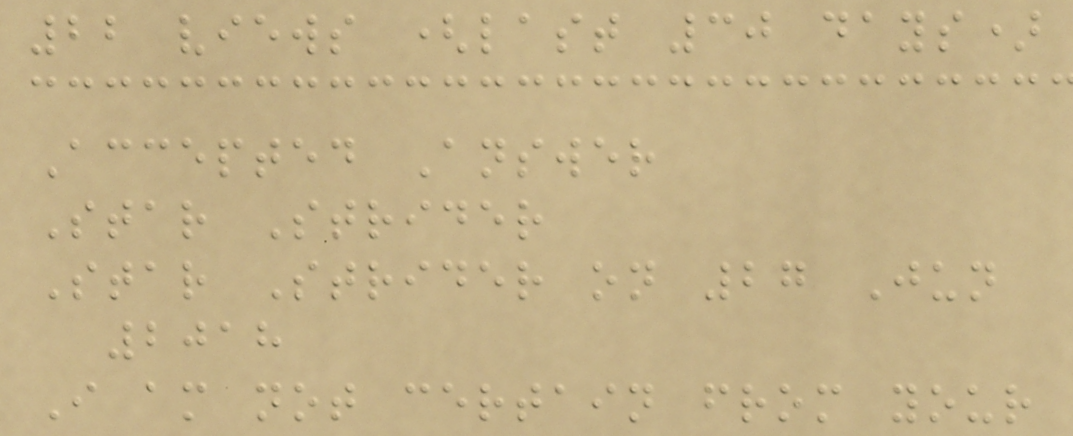22 views (last 30 days)
Accepted Answer
Star Strider
Star Strider on 27 Jun
2018
I am not certain from your
